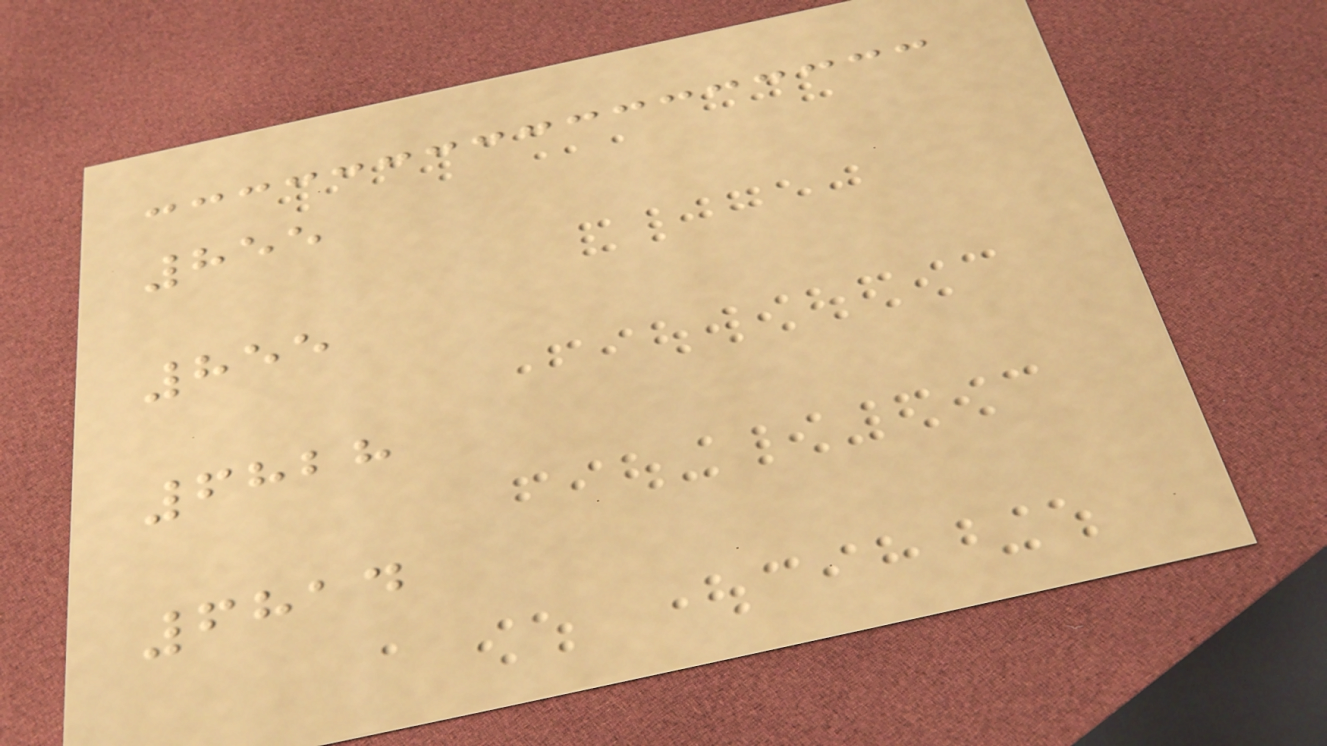855
855
6828
6814
